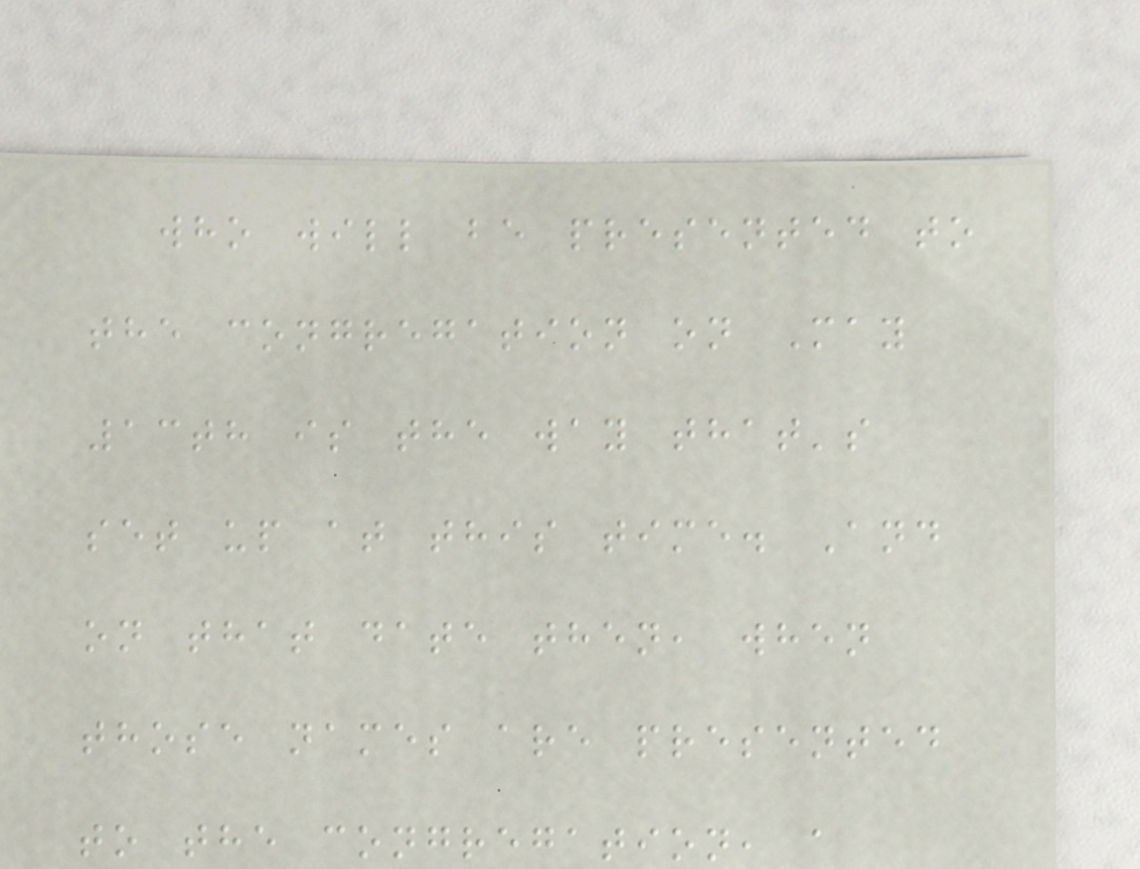who will be presented to
the congregation on May
13th is the way that's
set up at this time. And
on that date then, when
those names are presented
to the congregation, a
